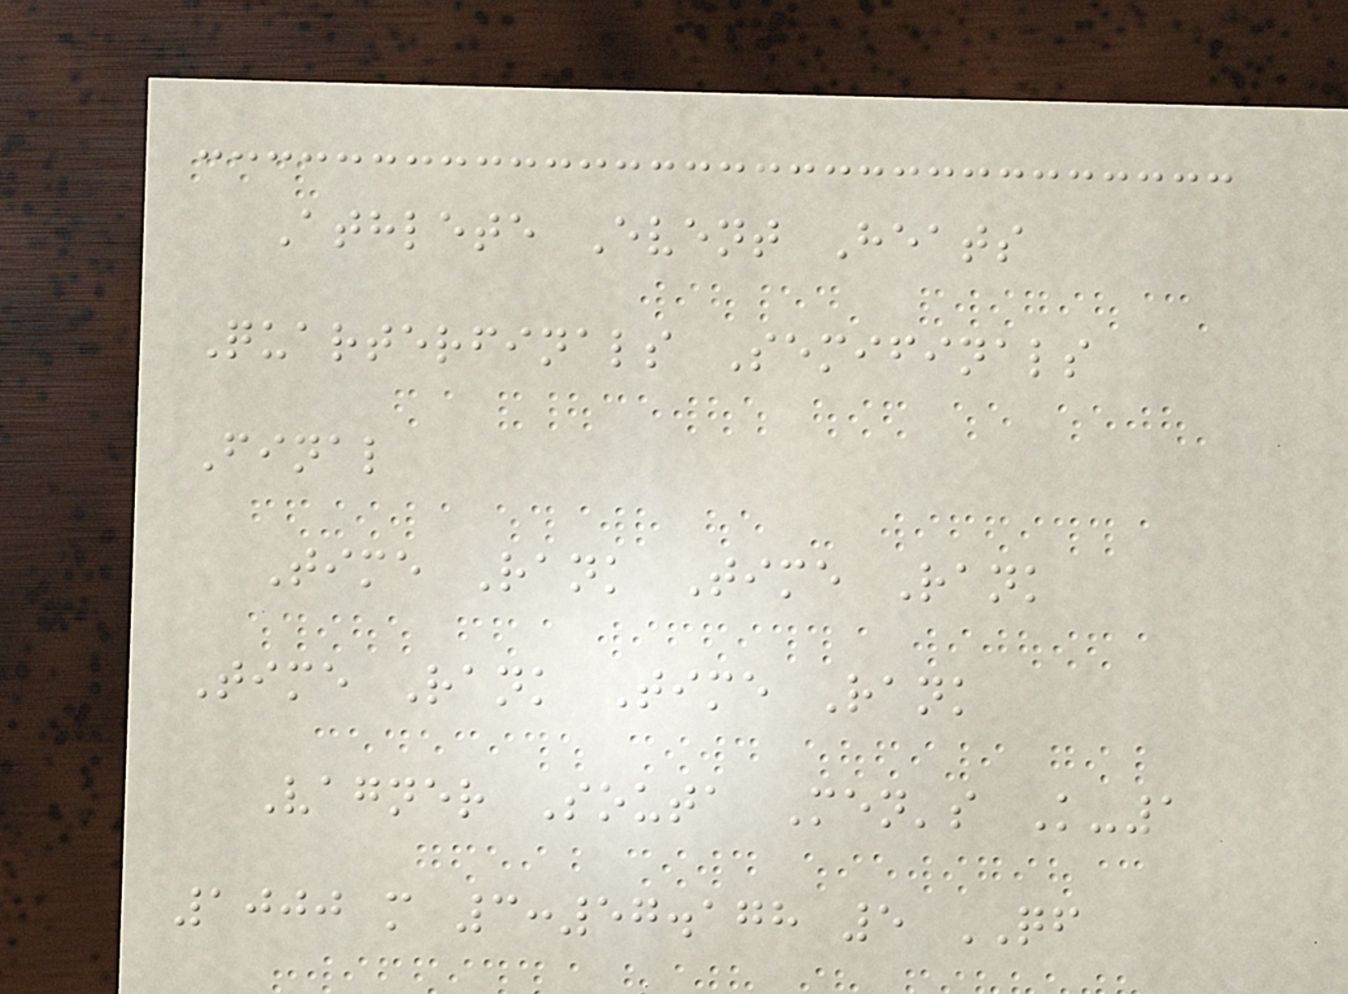Athlete Event Heats
Quarterfinals Semifinals
Final
Time Rank Time Rank
Time Rank Time Rank
Vagner Souta Men's K-1
1000 m 3:57.178 5 QF
